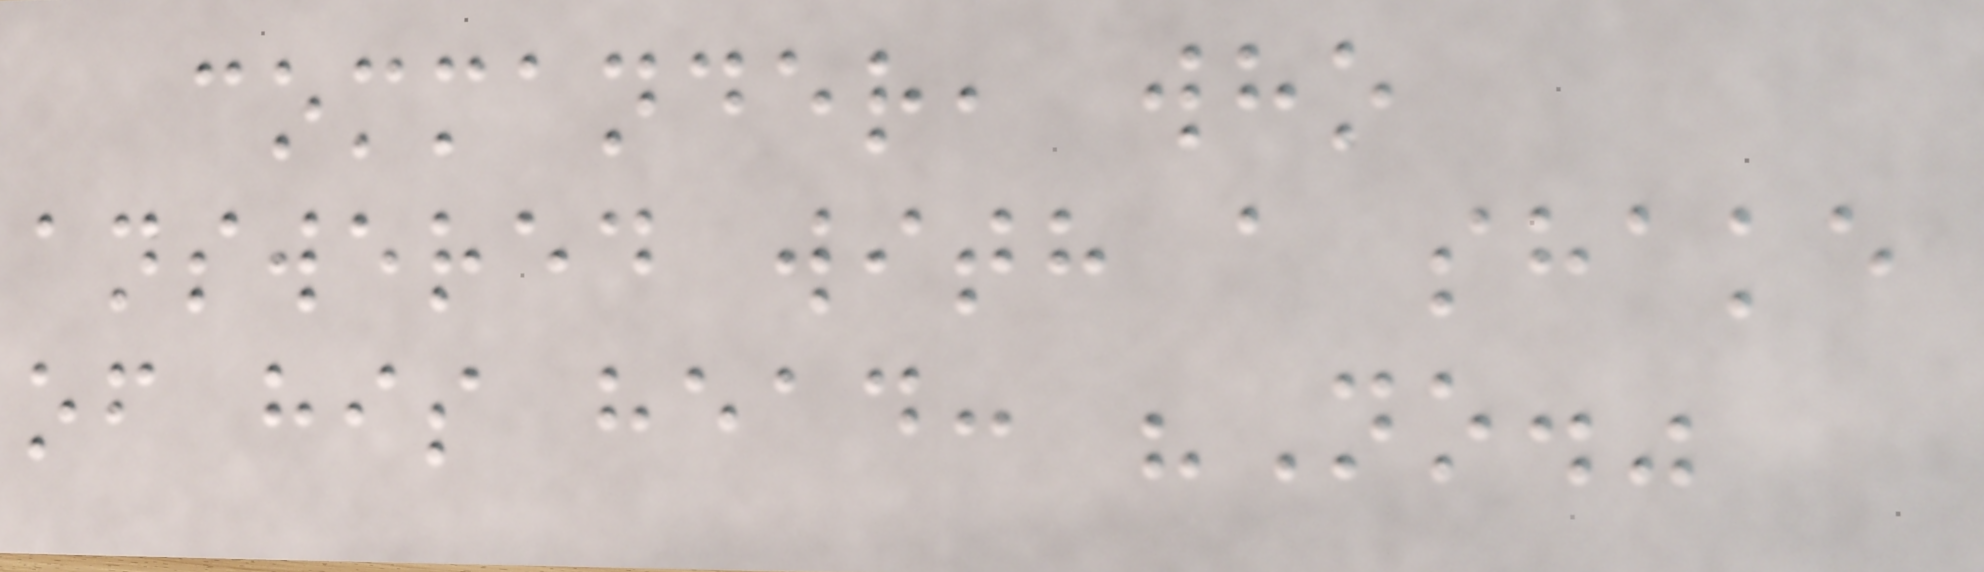commander, who
answered with a shake
of his head: "No."
